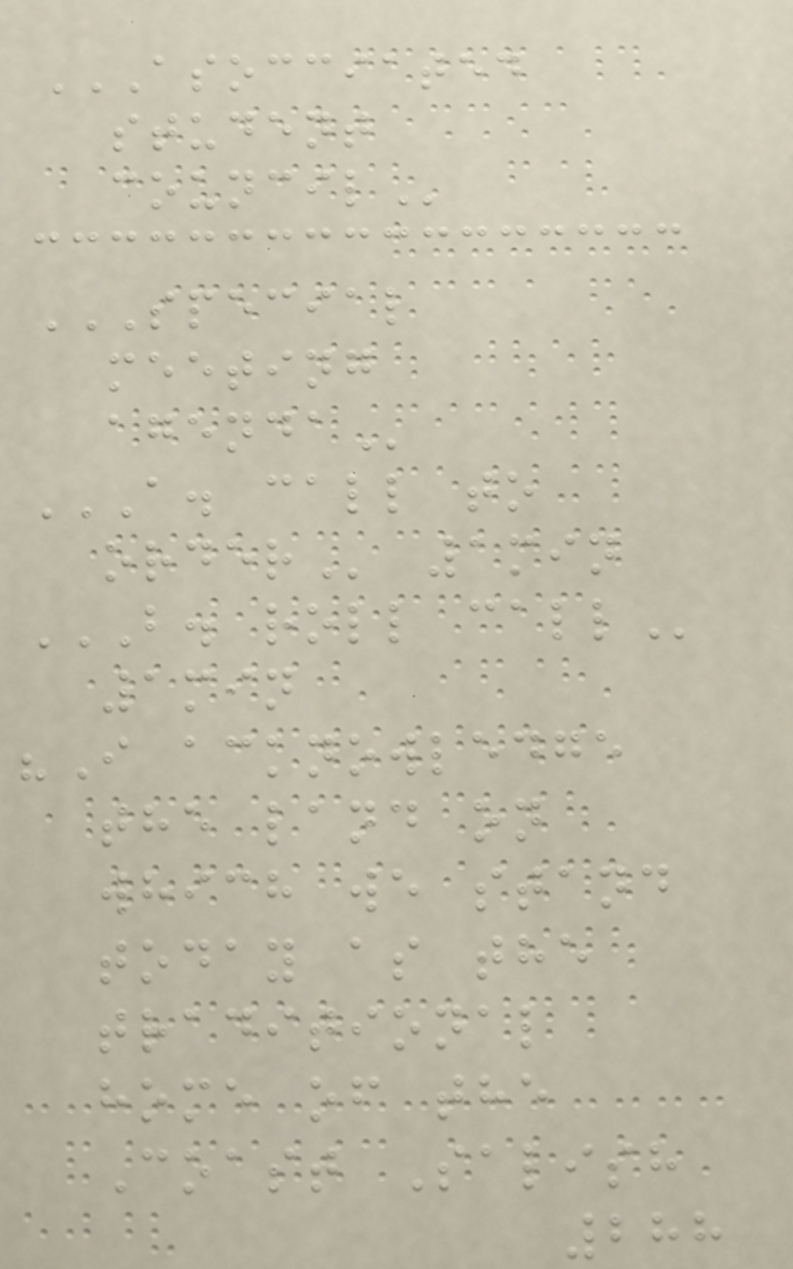ASOCCIATED
STUDENT
COUNCIL
SPECIAL
MEETING
AGENDA
A. CALL TO
ORDER 1min
B. ROLL CALL
1min
"I acknowledge
the land on
which we stand
today as the
traditional
home of the
Coast Salish
288
